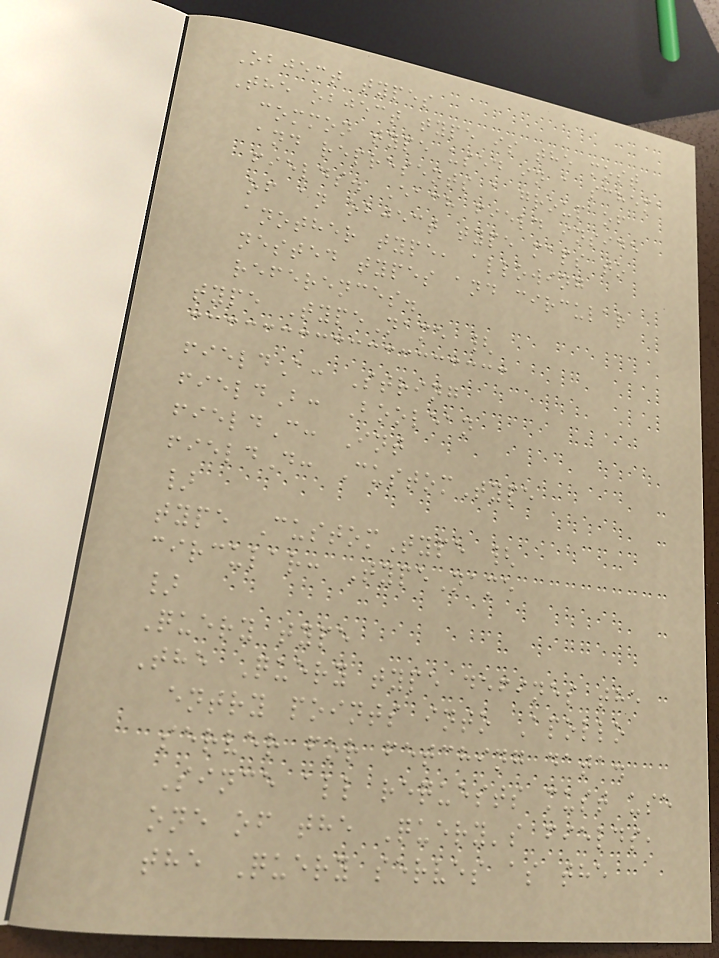Object types
The object type is the most
common type used in a schema
and represents a group of
fields. Each field inside
of an object type maps to
another type, allowing
nested types and circular
references.
type TypeName {
fieldA: String
fieldB: Boolean
fieldC: Int
fieldD: CustomType
}
type CustomType {
circular: TypeName
}
Query type
The Query type defines the
entry points into Apollo
server for fetching data.
Since all requests must use
one of the Query's fields,
the Query serves as the
